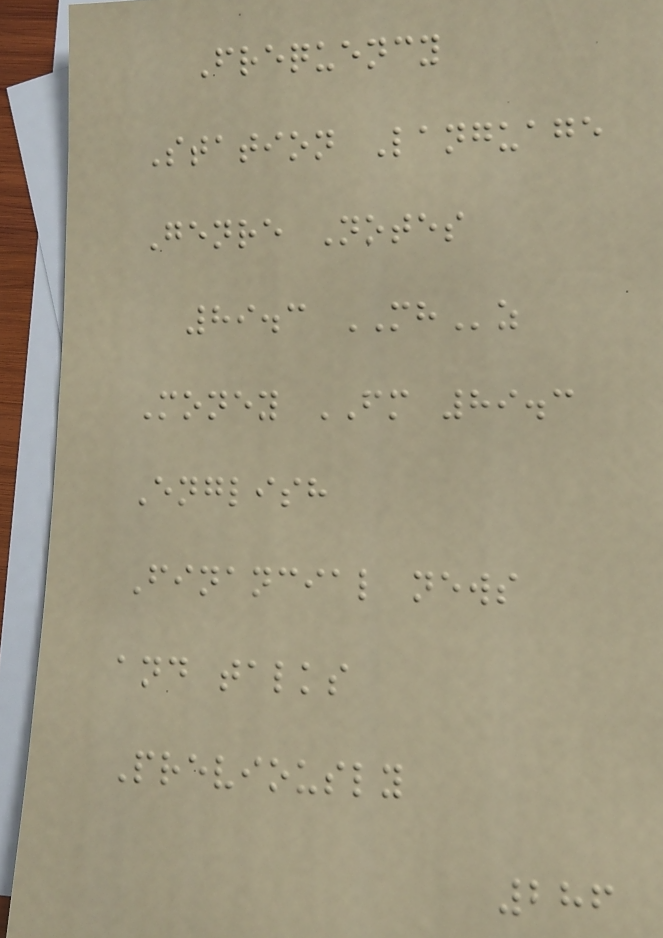Frequency
Station Language
Genre Notes
89.3 MHz
Money FM 89.3
English
Financial news
and talks
Previously
286
